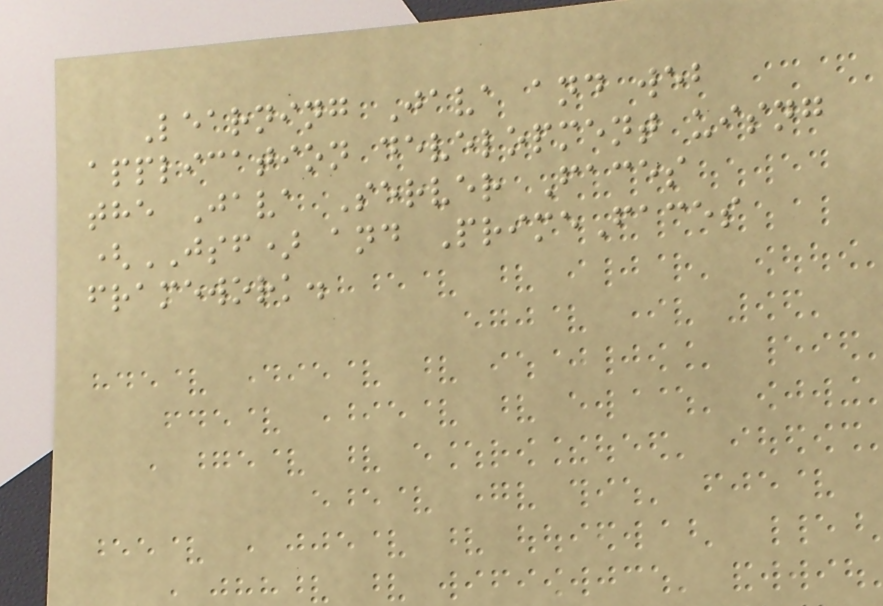Learning Java and web
application development uisng
the Java Server Faces
(JSF) and PrimeFaces
framework.
